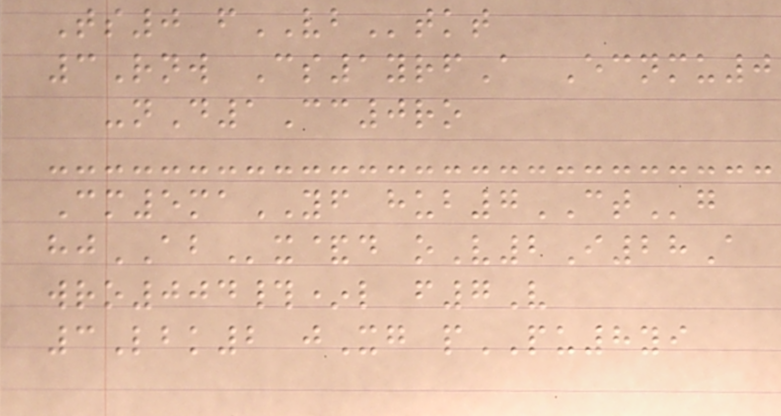Ts0 fVBtkt
3Rnw Cs1yrfA Ecnmu0
-nD1Cc0ro
Cm5maYF hub7CTg
hjABx&d oV2I28A
wro004#*l f7V
3Lbk2 jXg pPU8yi
